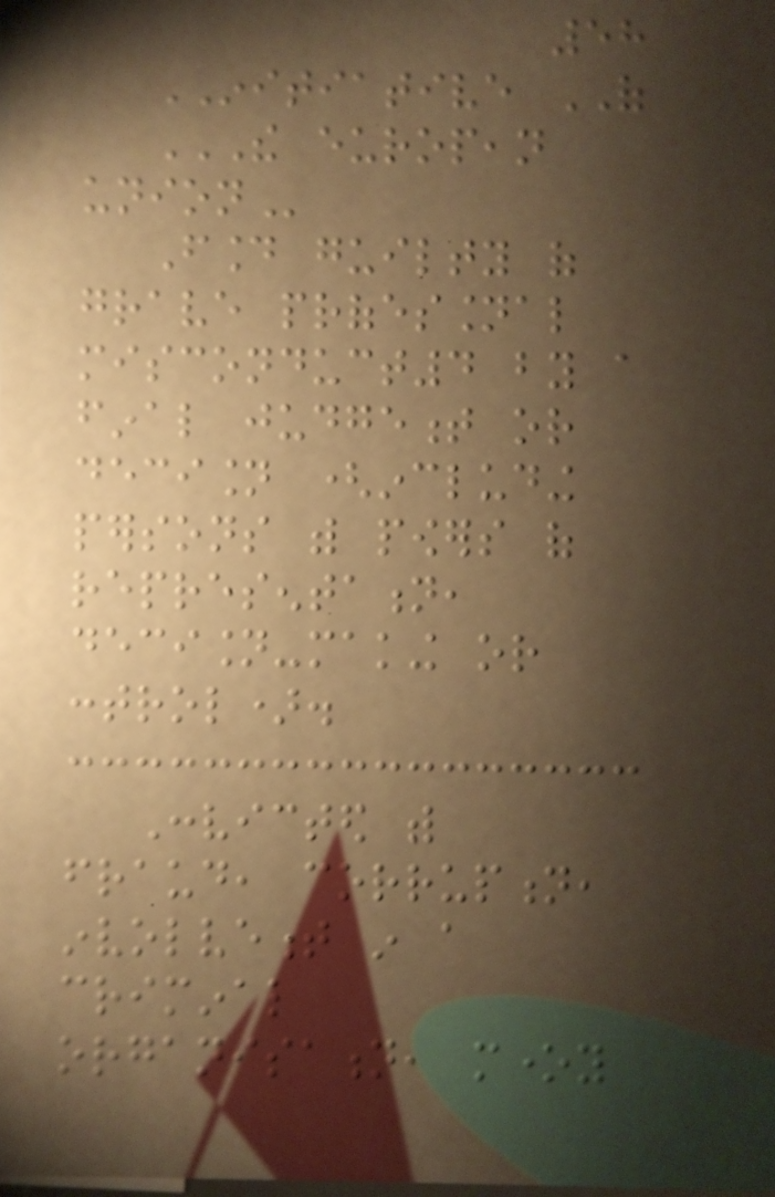58
INITIATIVE OF
THE EUROPEAN
UNION
Found guilty of
grave professional
misconduct4 by a
final judgement or
decision (including
persons with powers of
representation,
decision-making or
control).
Convicted with
fraud, corruption,
involvement in a
criminal
organisation, money
